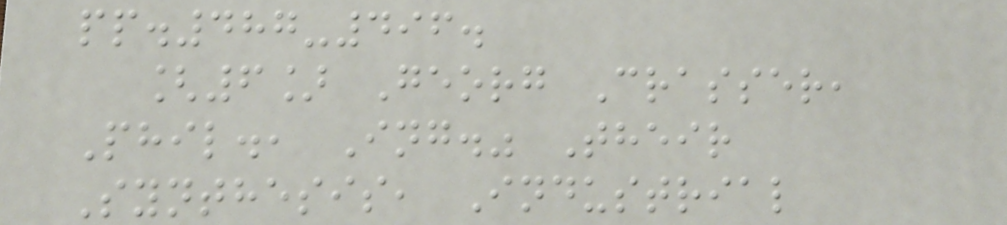pp.487-496.
[6] Georg Crasser,
Phil., Ing." Their
Synthesis, Industrial
